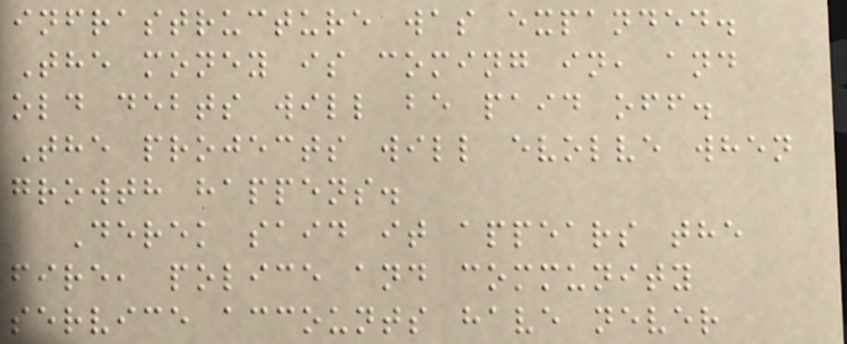infrastructure was expanded.
The money is coming in, and
old debts will be paid off.
The projects will evolve when
growth happens.
Derek said it appears the
fire, police and community
service accounts have never
